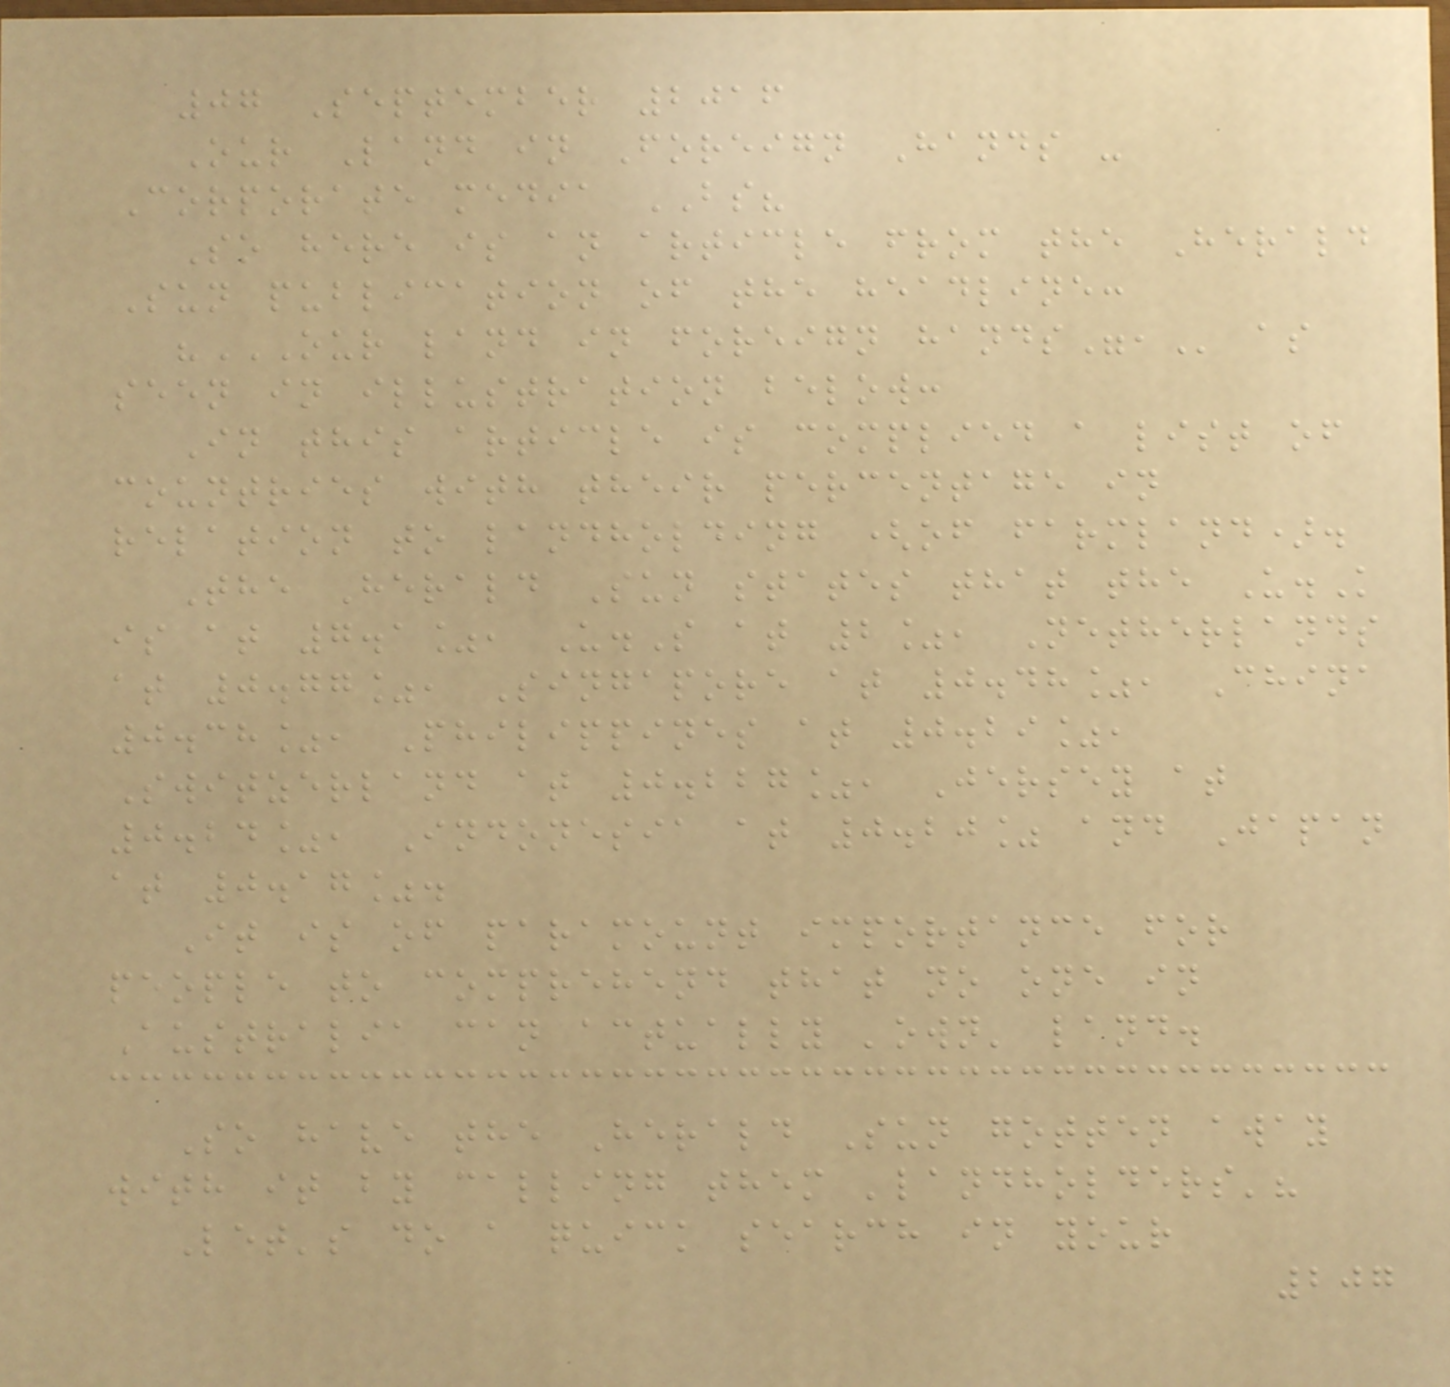07 September 2016
Our Land in Foreign Hands -
Corporate media BS?
So here is an article from the Herald
Sun publication of the headline:
"OUR LAND IN FOREIGN HANDS", as
seen in illustration below:
In this article is complied a list of
countries with their percentage in
relation to landholding (of farmland).
The Herald Sun states that the U.K
is at 7.1%, U.S at 2%, Netherlands
at 0.77%, Singapore at 0.48%, China
0.38%, Philippines at 0.29%,
Switzerland at 0.227%, Jersey at
0.24%, Indonesia at 0.20% and Japan
at 0.17%.
It is of paramount importance for
people to comprehend that no one in
Australia can actually 'own' land.
So have the Herald Sun gotten away
with it by calling them 'landholders'?
Let's do a quick search in your
207
